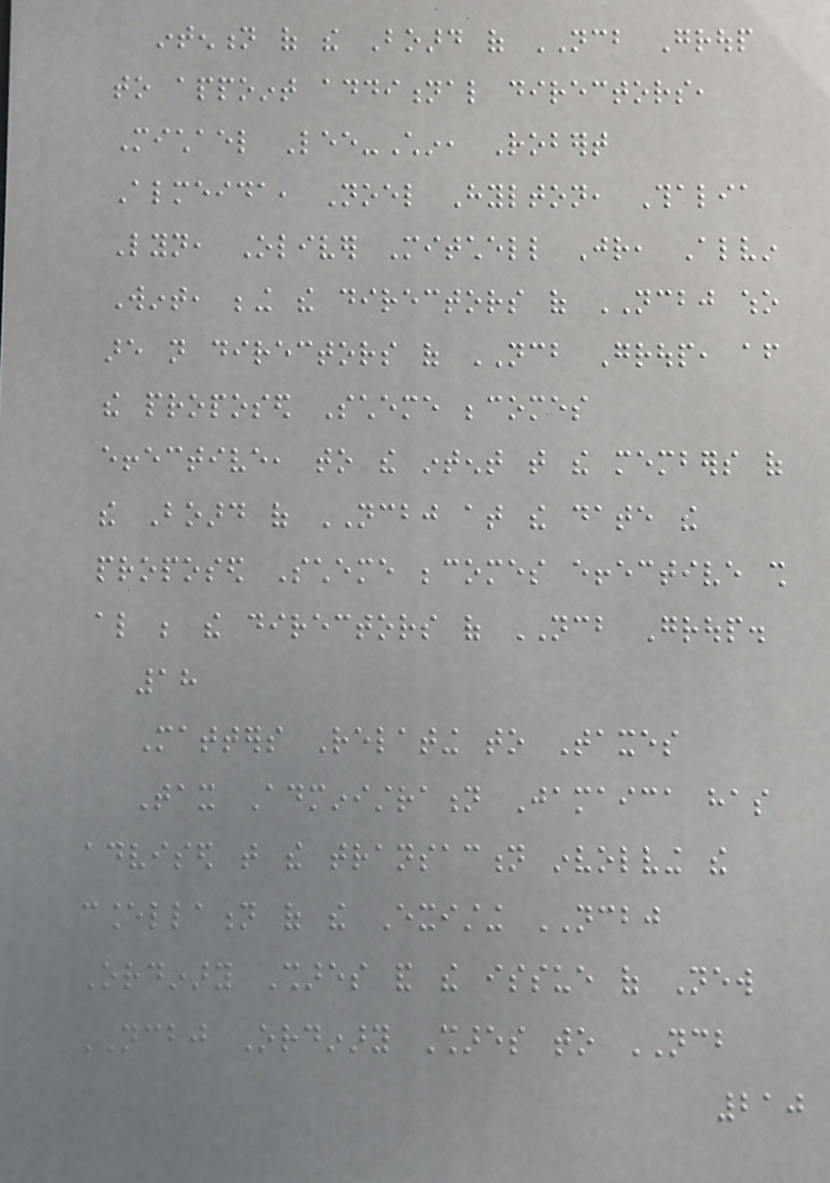intention of the Board of NCB Group
to appoint additional directors,
Michael Lee-Chin, Robert
Almeida, Noel Hylton, Thalia
Lyn, Oliver Mitchell Jr, Alvin
Wint, being the directors of NCBJ who
are not directors of NCB Group, after
the proposed Scheme becomes
effective, to the intent that the members of
the Board of NCBJ at the date the
proposed Scheme becomes effective shall
also be the directors of NCB Group.
18
Matters Relating to Taxes
Tax Administration Jamaica has
advised that the transaction involving the
cancellation of the Existing NCBJ
Ordinary Shares and the issue of New
NCBJ Ordinary Shares to NCB
210
